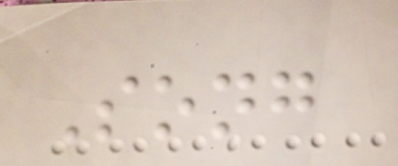Song
